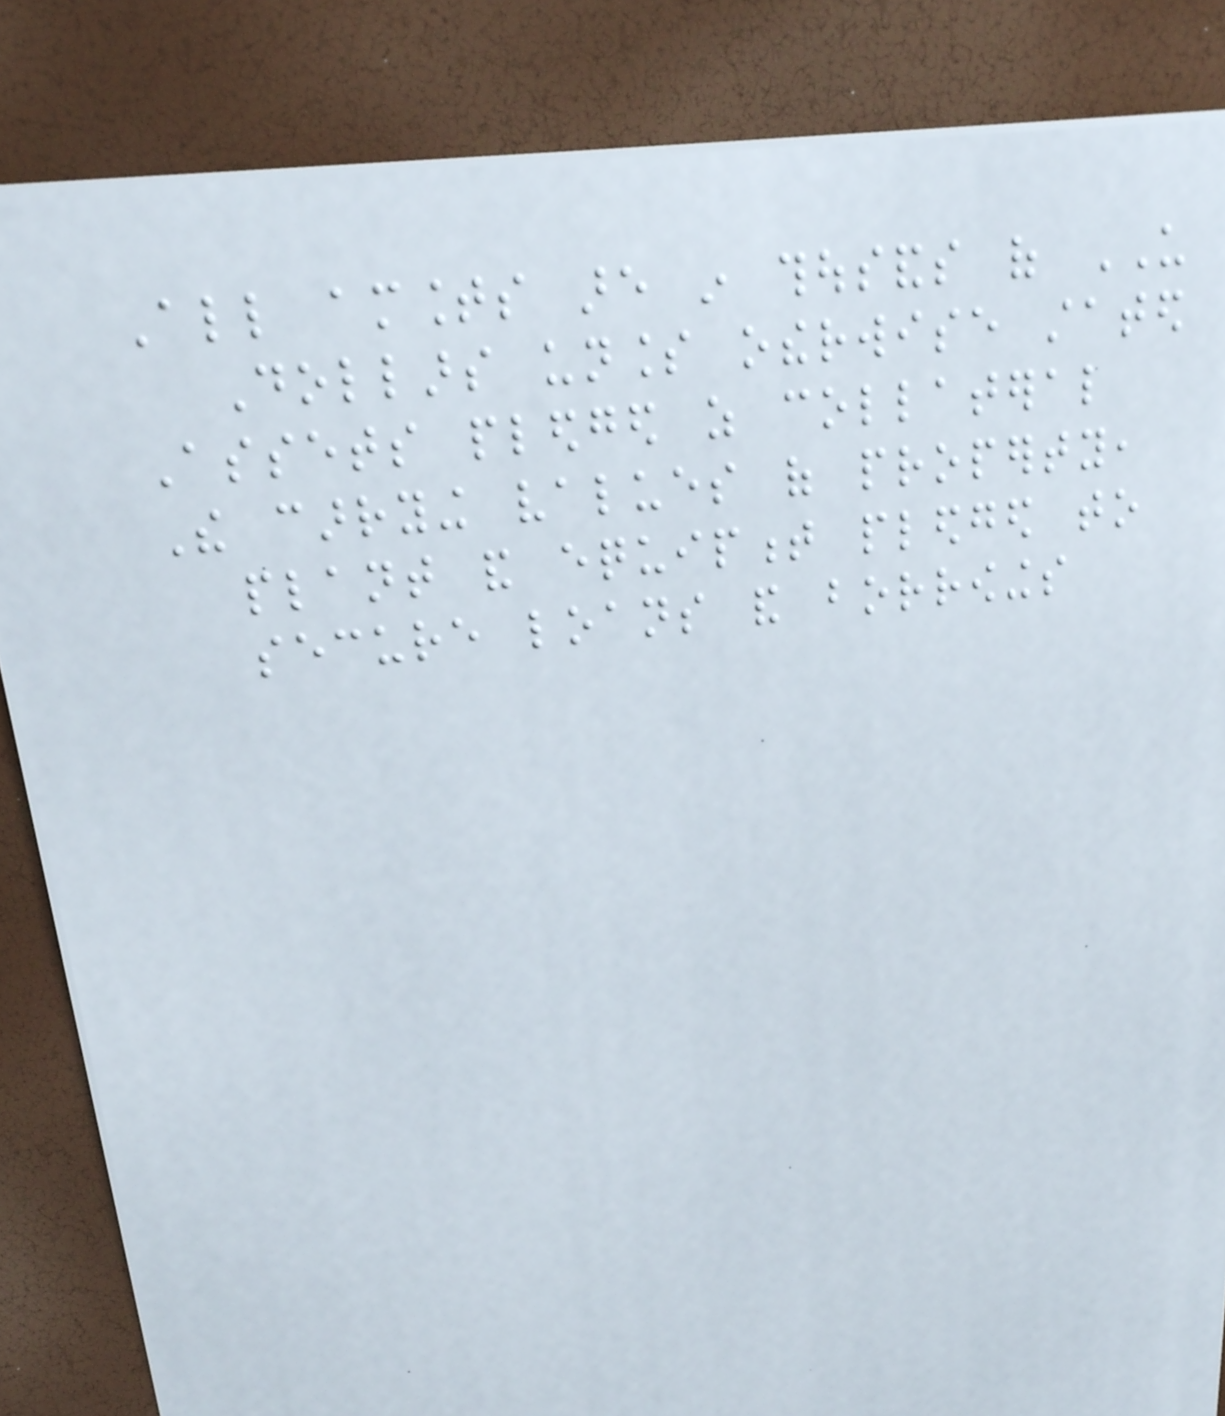All amounts are in thousands of US
Dollars unless otherwise stated
Assets pledged as collateral
The carrying values of property,
plant and equipment pledged to
secure loans and borrowings
